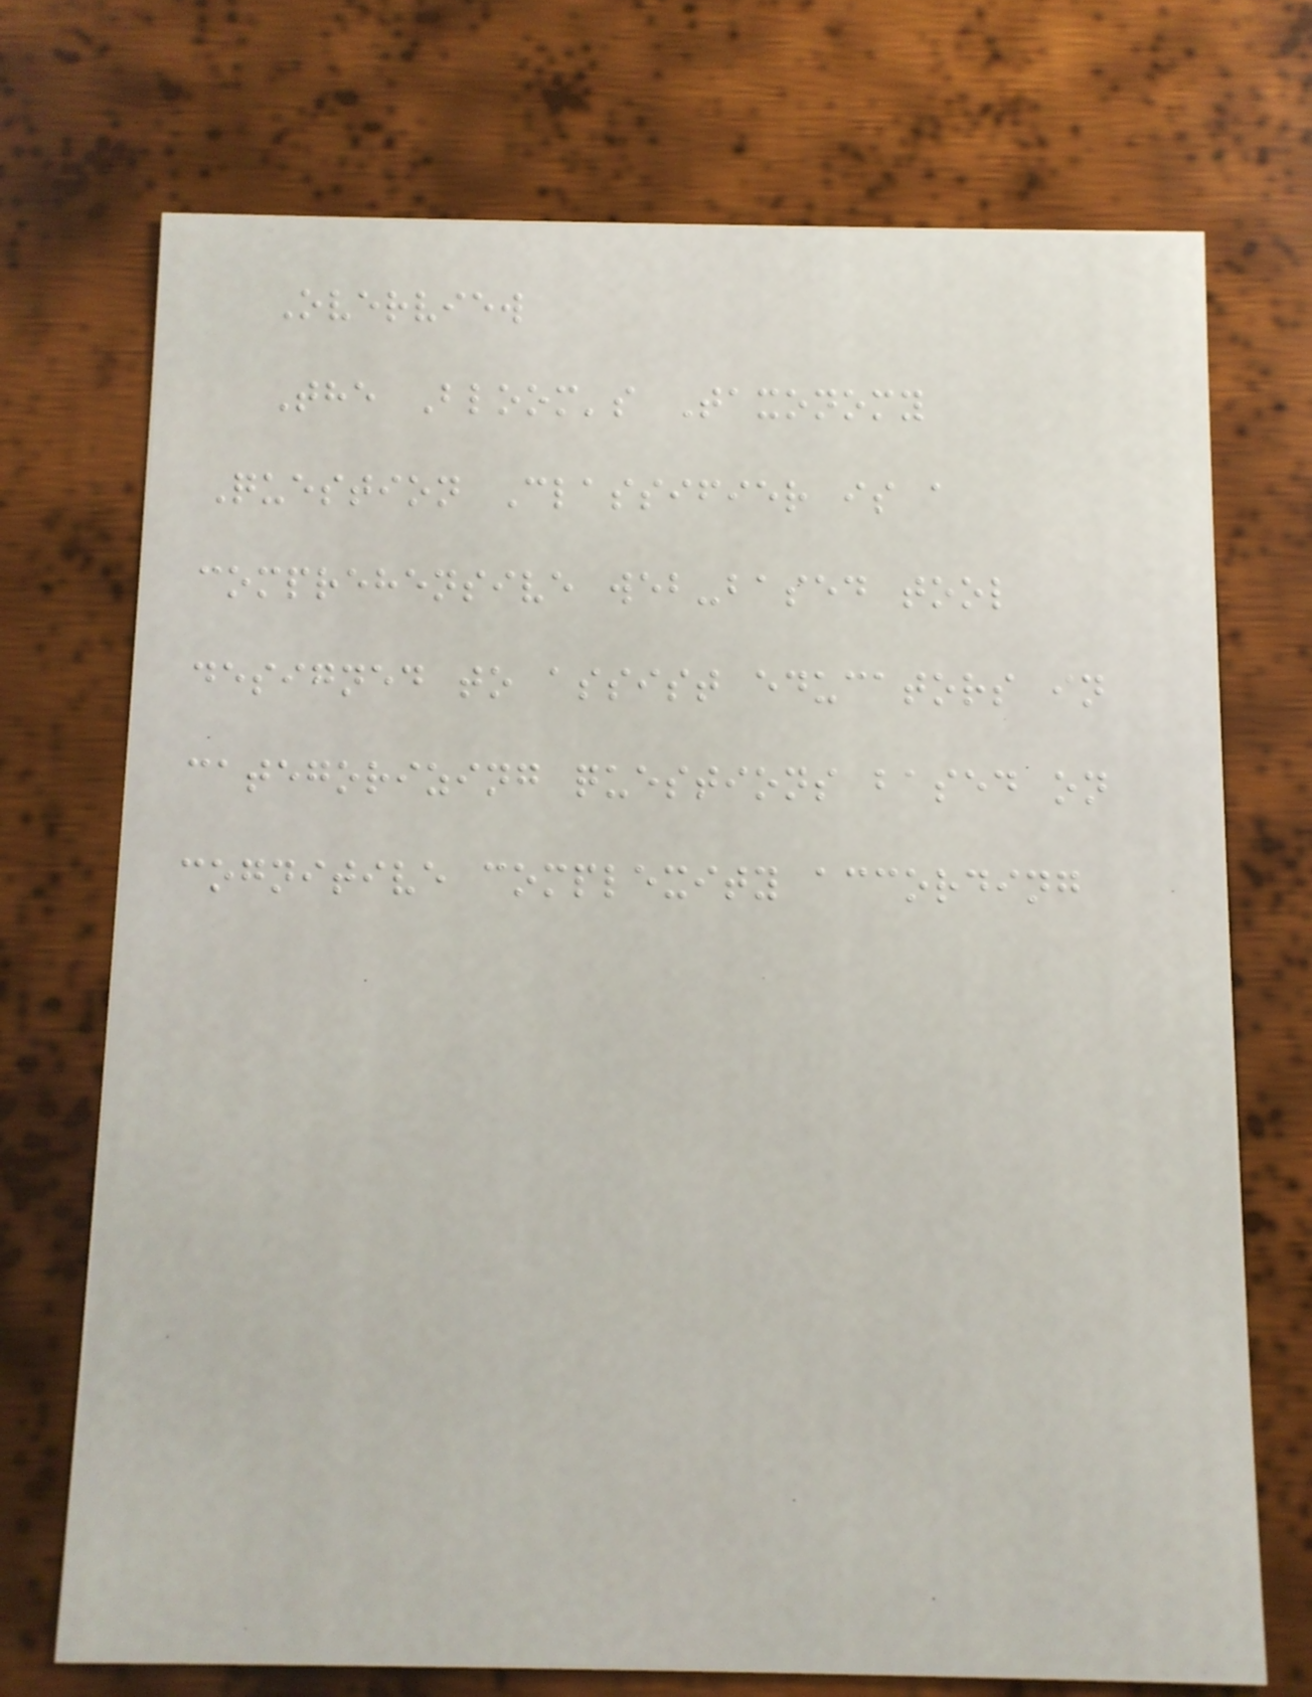Overview
The Bloom's Taxonomy
Question Classifier is a
comprehensive web-based tool
designed to assist educators in
categorizing questions based on
cognitive complexity according
